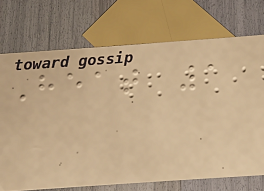Heat 1
